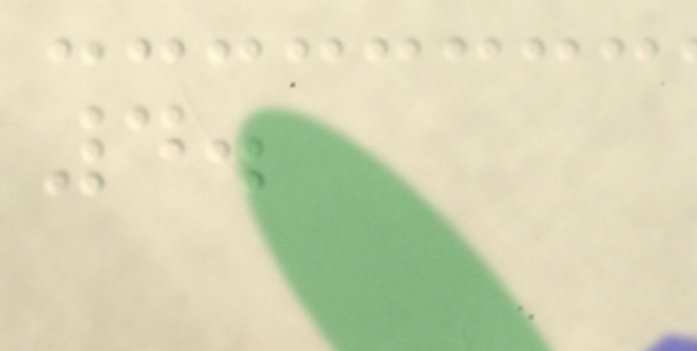4.
